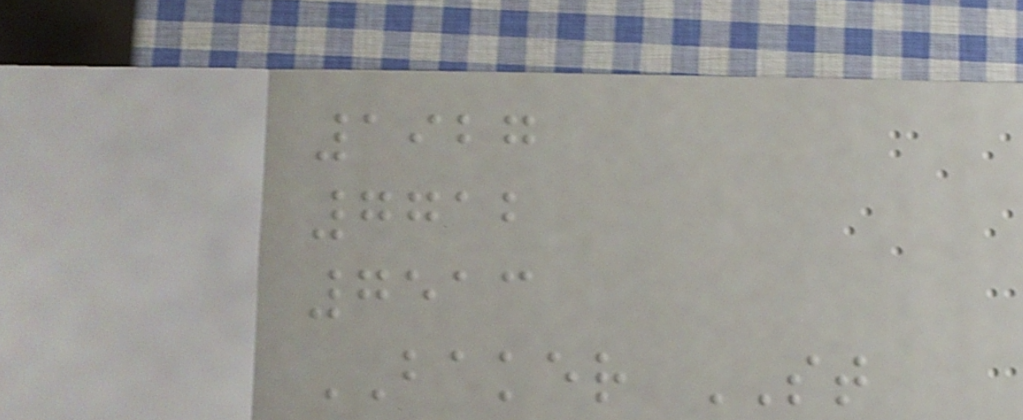1927
7712
7513
BAKER ST
